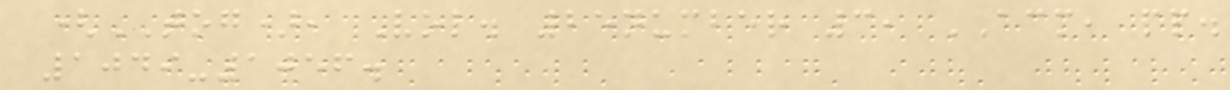(TOG), Vol. 25number 3, ACM, pp.
1049-1056.
